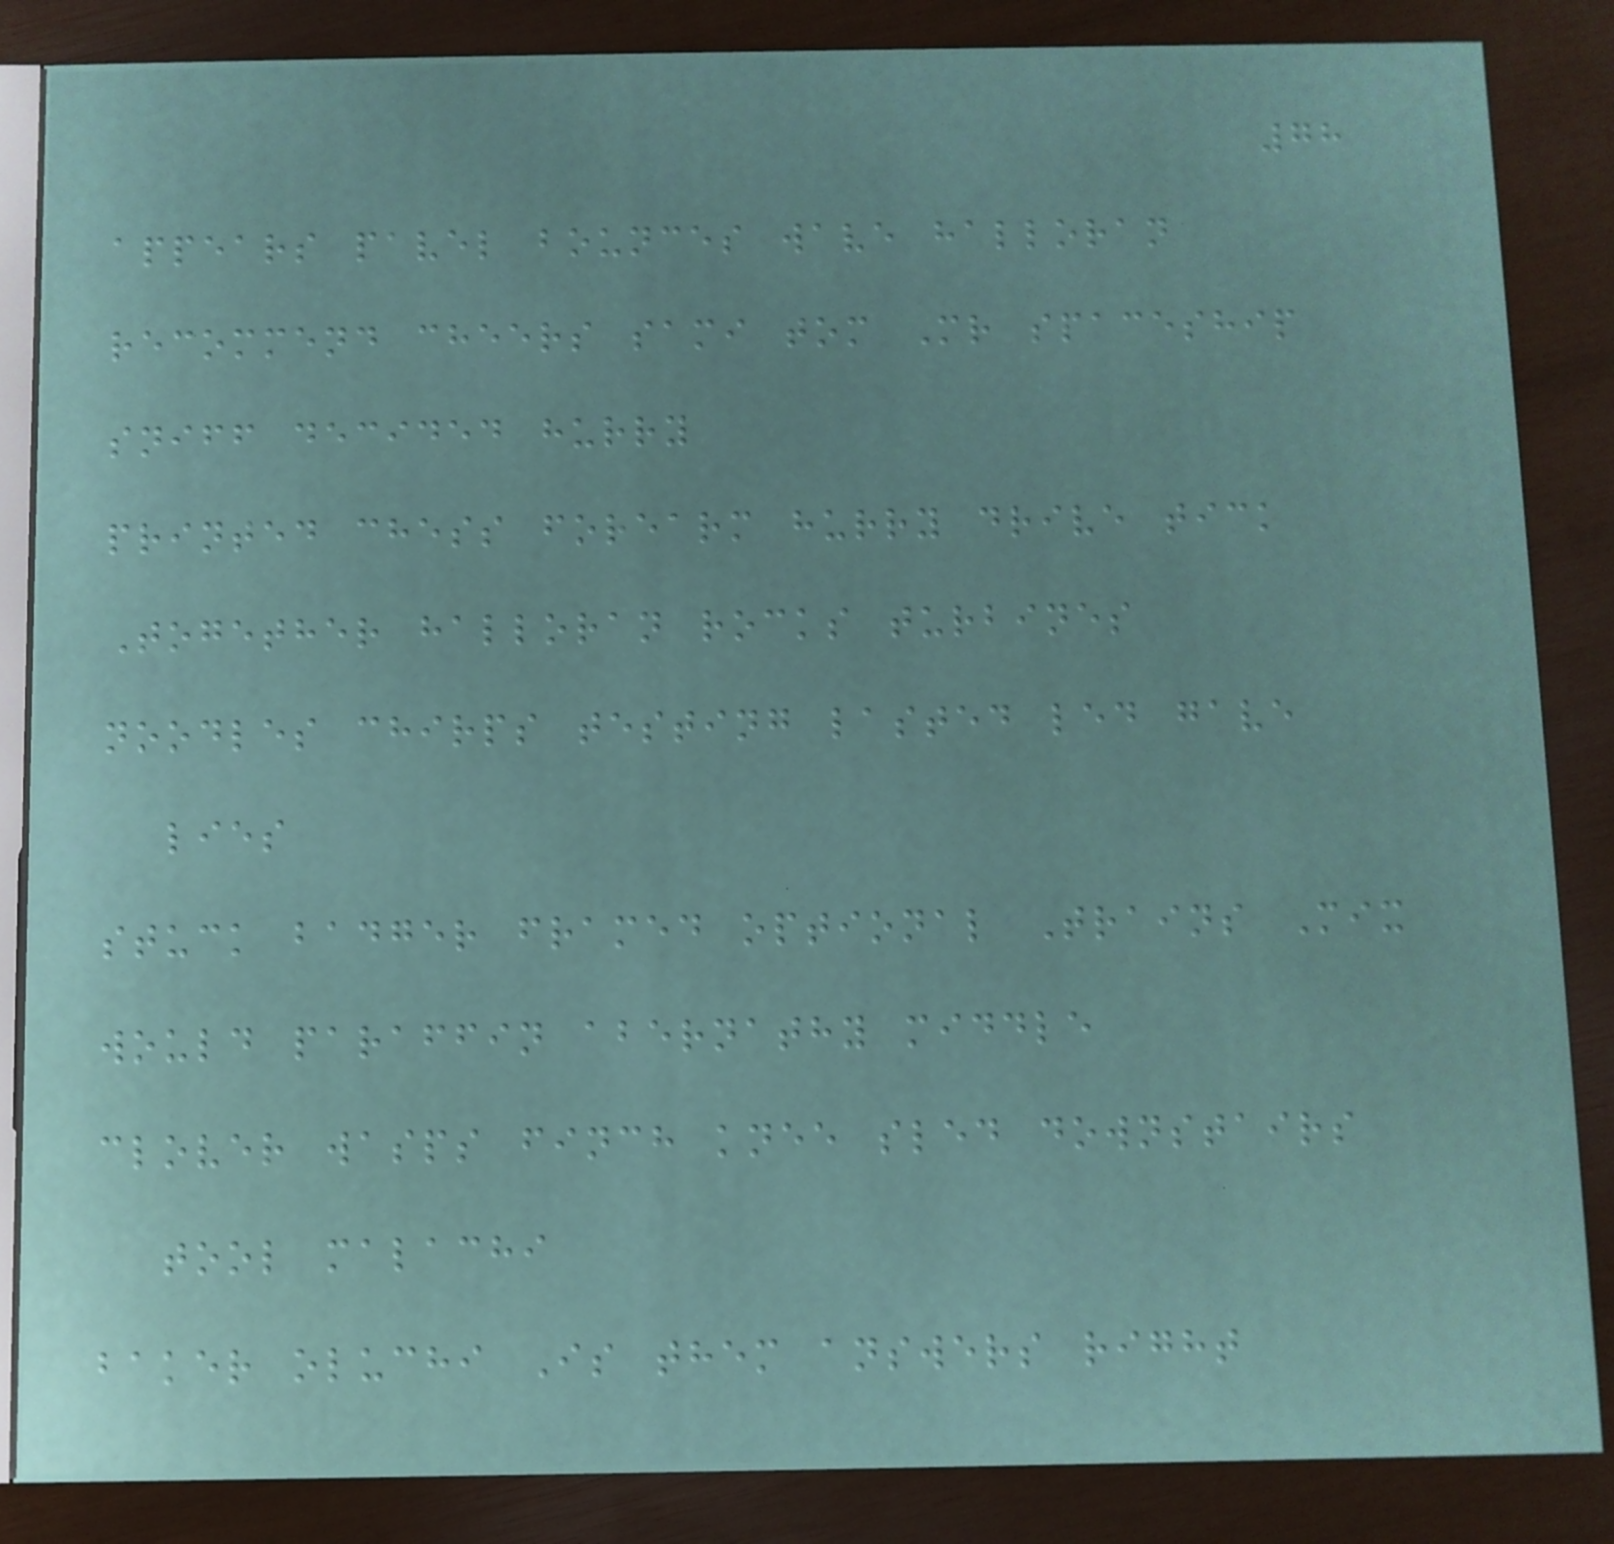78
appears pavel bounces wave halloran
recommend cheers sami tom Mr spaceship
sniff decided hurry
printed chess forearm hurry drive tick
Together halloran rocks turbines
noodles chirps testing lasted led gave
lies
stuck badger framed optional Trains Mix
would paraffin abernathy middle
clover wasps finch knee sled downstairs
tool malachi
baker oluchi Is them answers right
